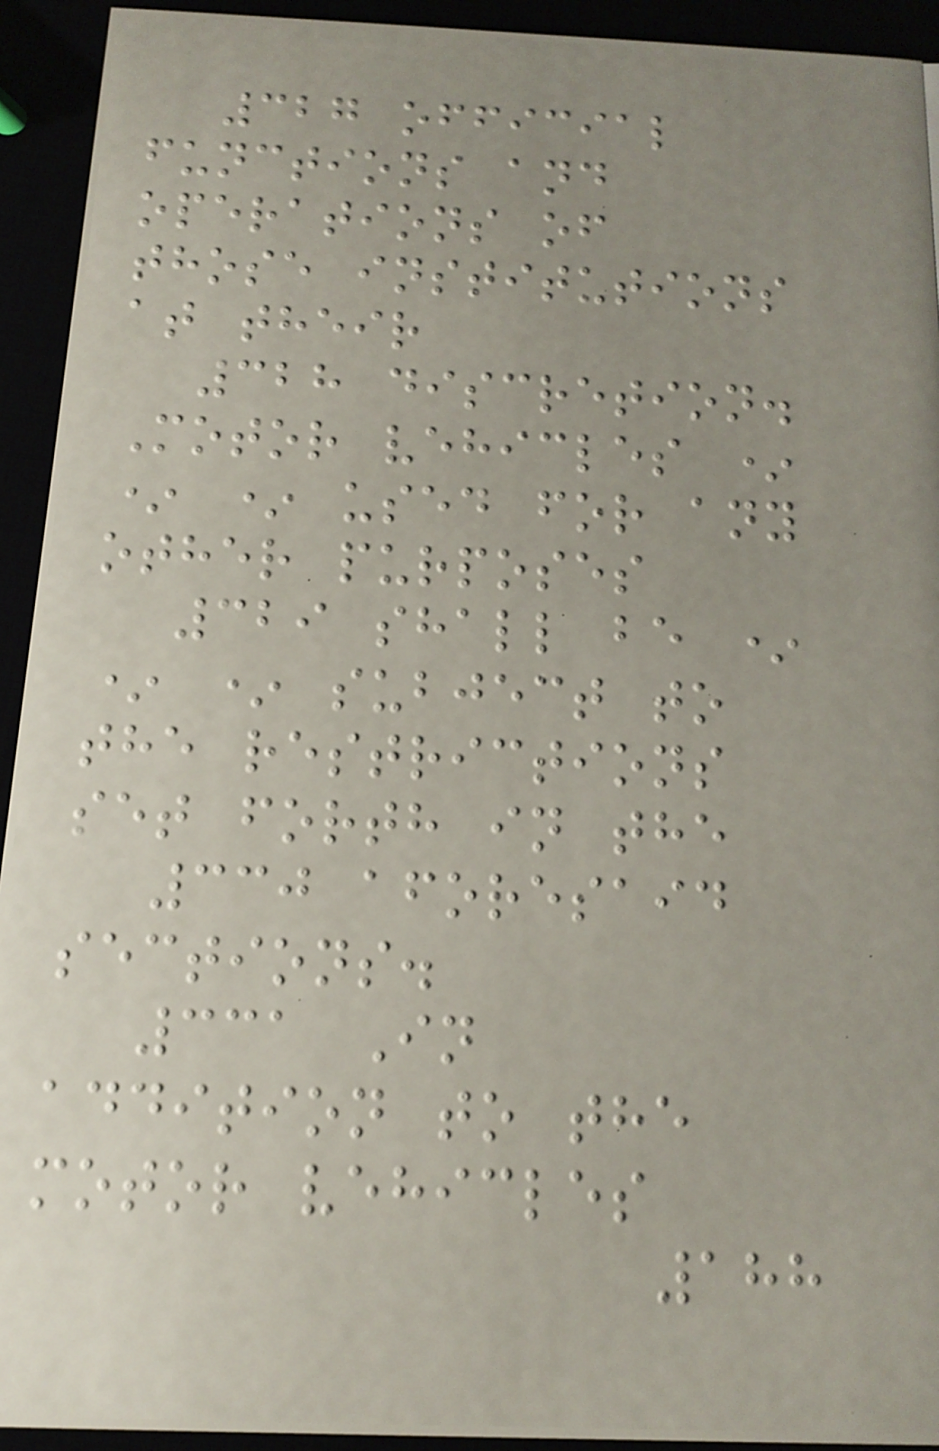327 official
functions and
operations of
those institutions
at their
328 discretion.
Motor vehicles *
* * used for any
other purposes
329 shall be *
* * subject to
the restrictions
set forth in the
330 aforesaid
sections.
331 In
addition to the
motor vehicles
188
